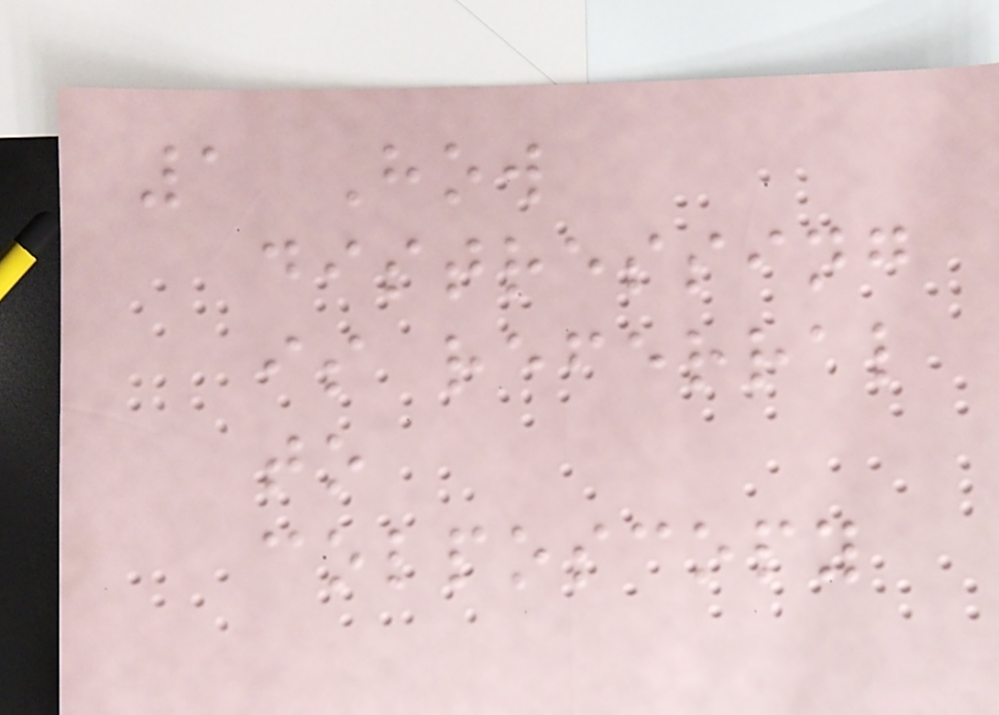1 How
distressing
is referral
to
colposcopy
